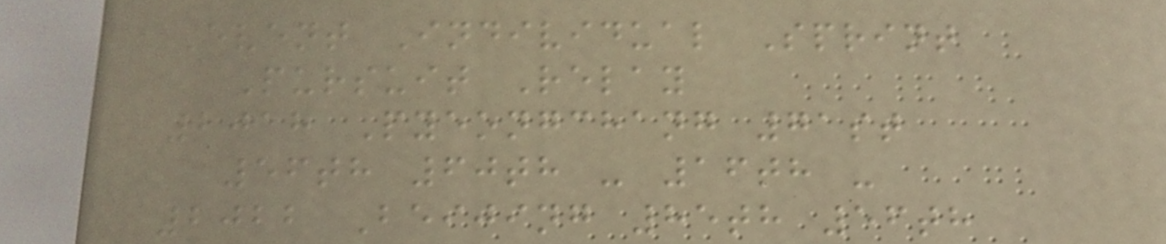Event Individual Sprint
Pursuit Relay
2018 Pyeongchang 71st
56th 60th - 16th -
2022 Beijing 85th 56th
